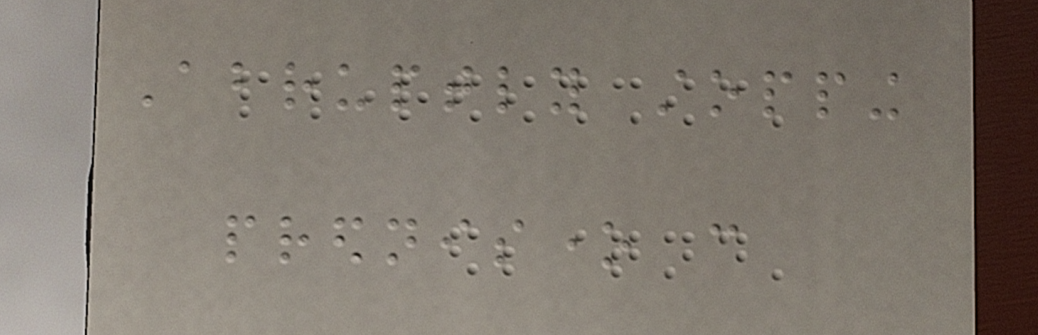Abruptly stopping
prednisone can
